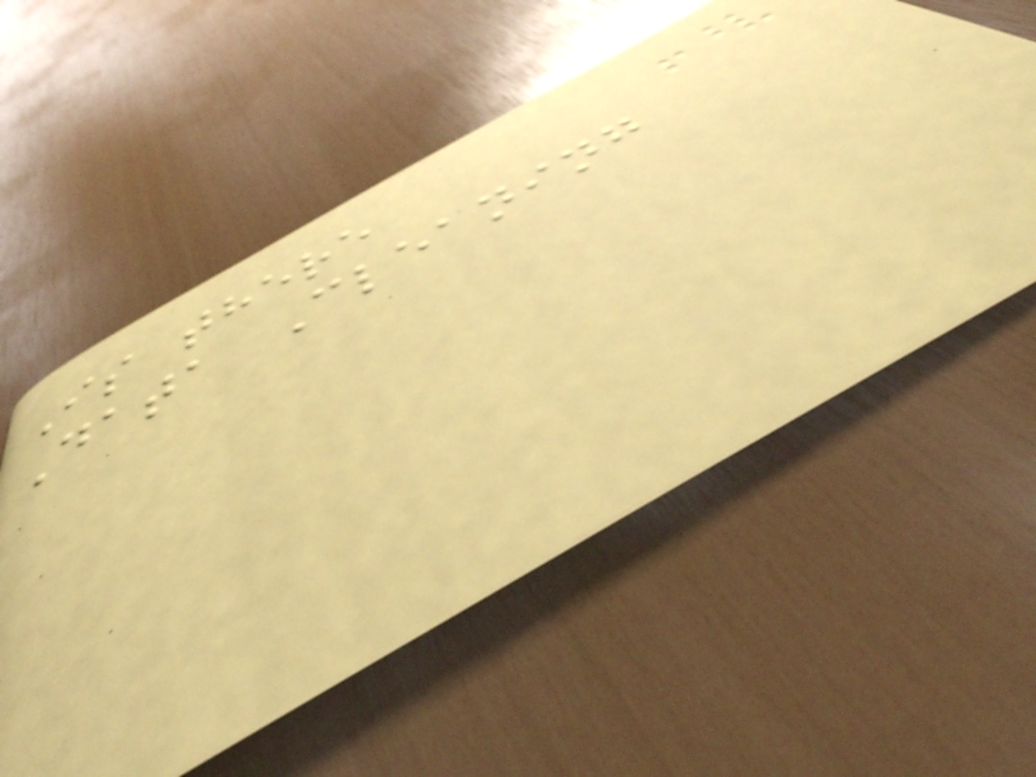Is there
Data Cleaning
